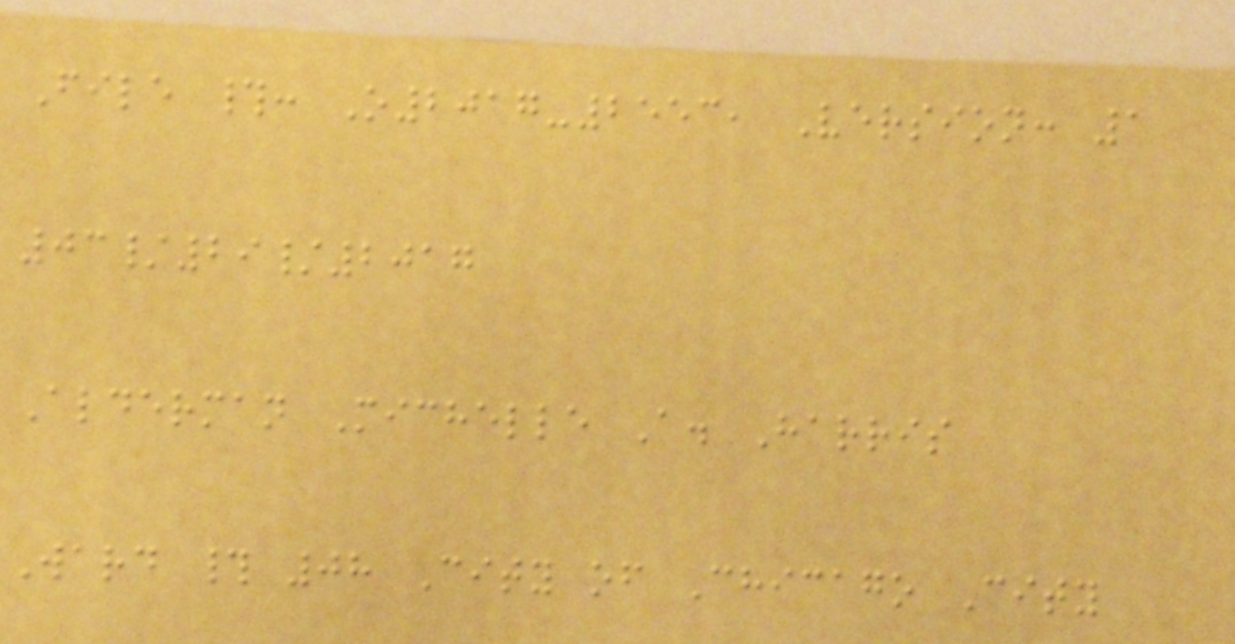File #: O2017-2553, Version: 1
03/29/2017
Alderman Michelle A. Harris
Ward # 08 City of Chicago City
